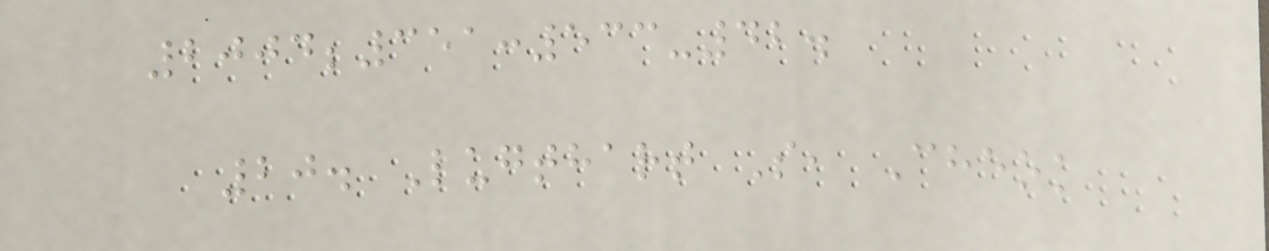2004;351:533-42.
20. Lugthart S, Cheok
